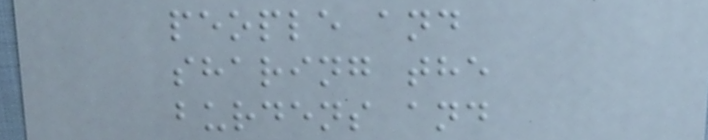people and
sharing the
burdens and
